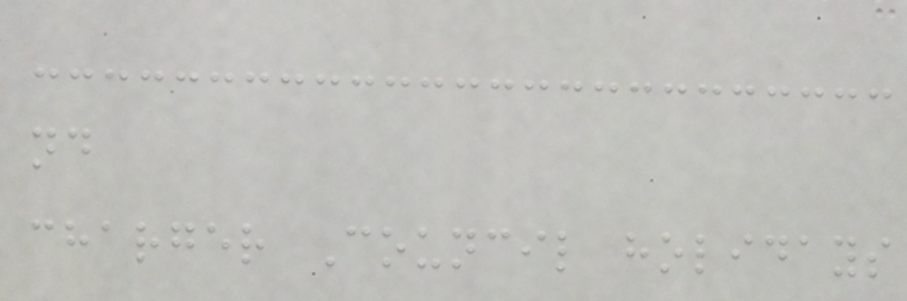nd
charger Council holidays
